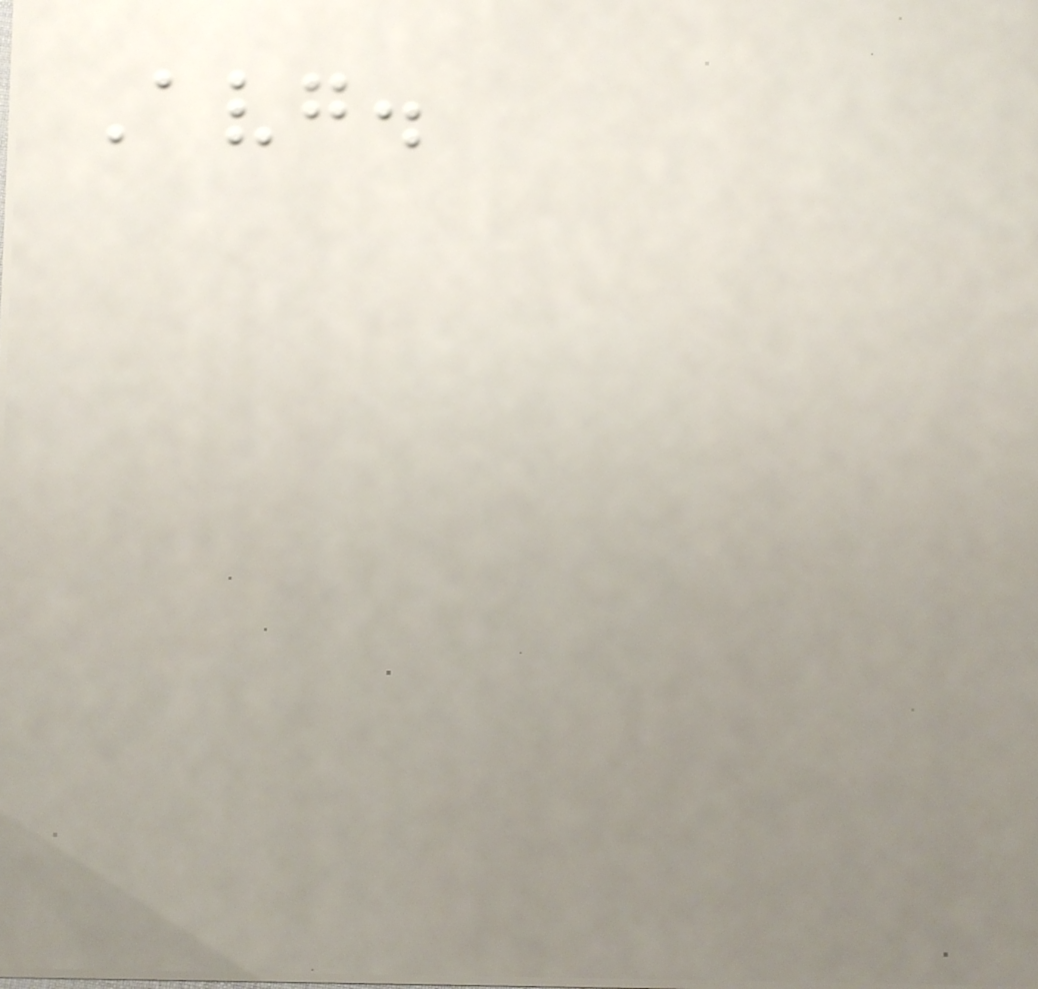Avg.
